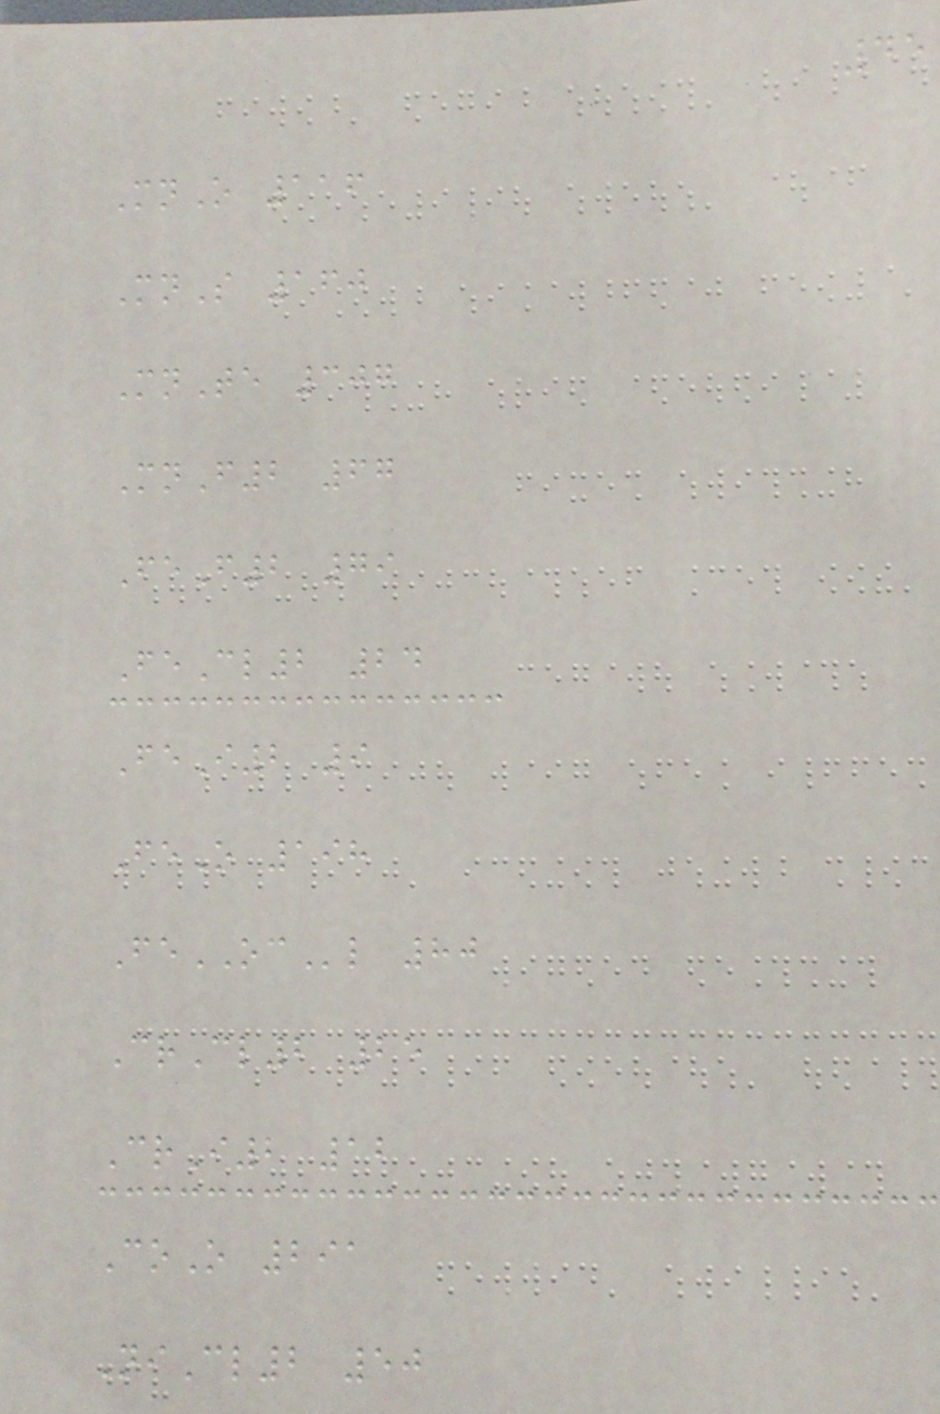45
MnO 116
MnS 160
MnTe 307
MnF2 67
FeF2 79
FeCl2 24
FeI2 9
FeO 198
FeOCl 80
CrCl2 25
CrI2 12
CoO 291
NiCl2 50
